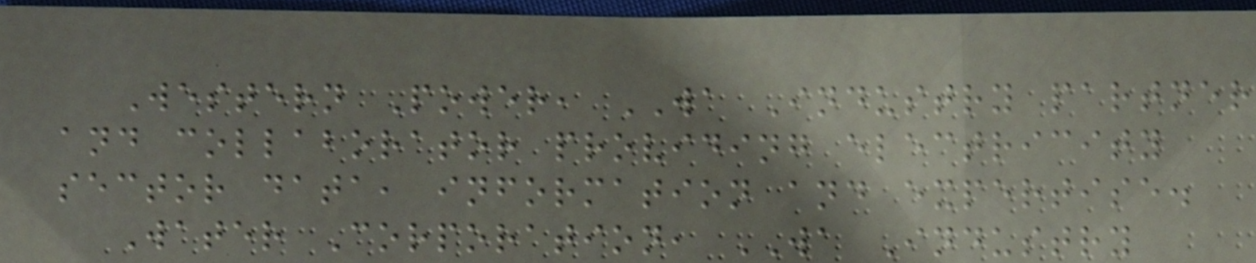Western Power, WA Industry partner
and collaborator providing electricity
sector data, information and expertise.
Water Corporation, WA Industry
